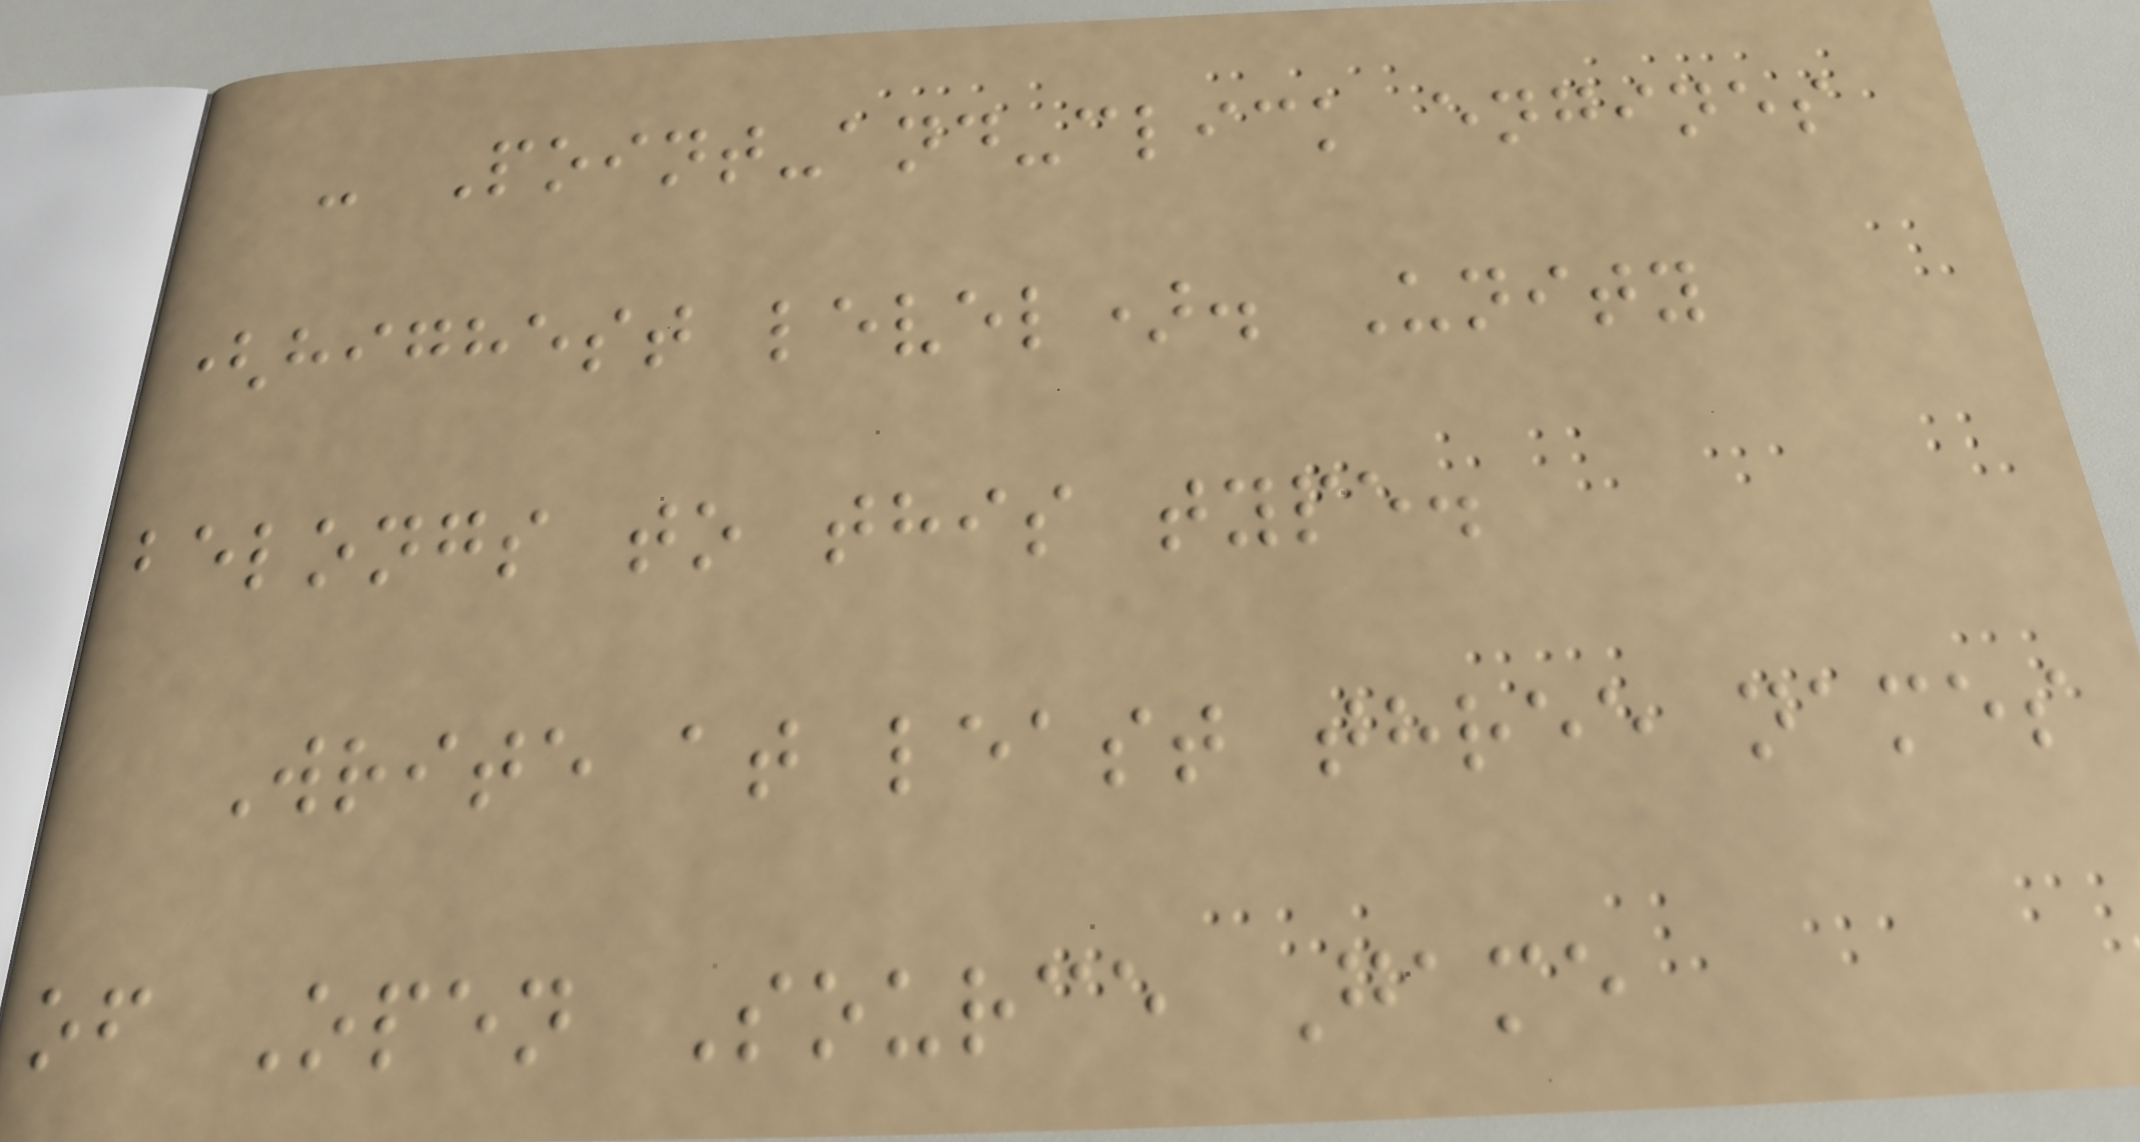- Point-and-click engines
(highest level). Unity
belongs to this type.
Write at least three names
of Open Source Game
